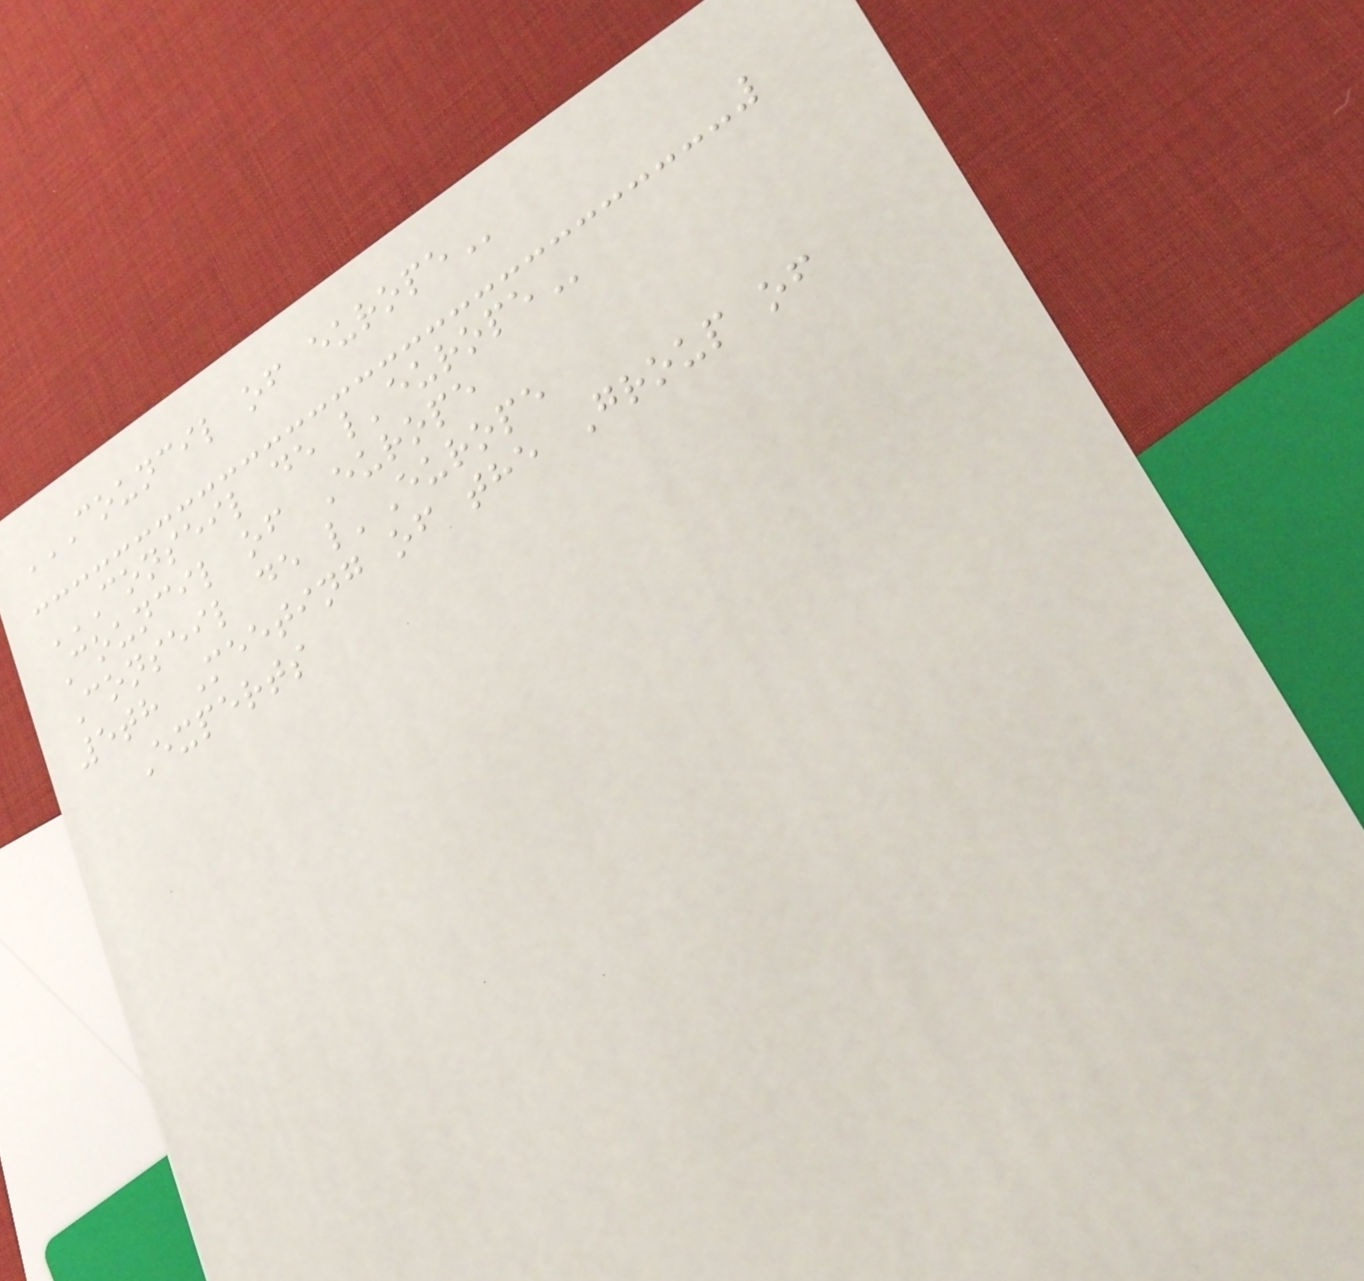COUNCIL OF EUROPE
CONSEIL DE L'EUROPE
Council of Europe
Conseil de l'Europe
5th Meeting of the Group of
Experts
